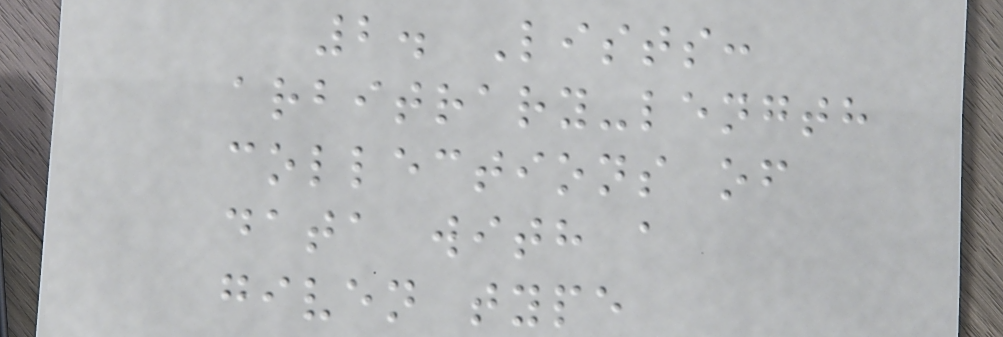2. Lists:
arbitrary-length
collections of
data with a
given type
